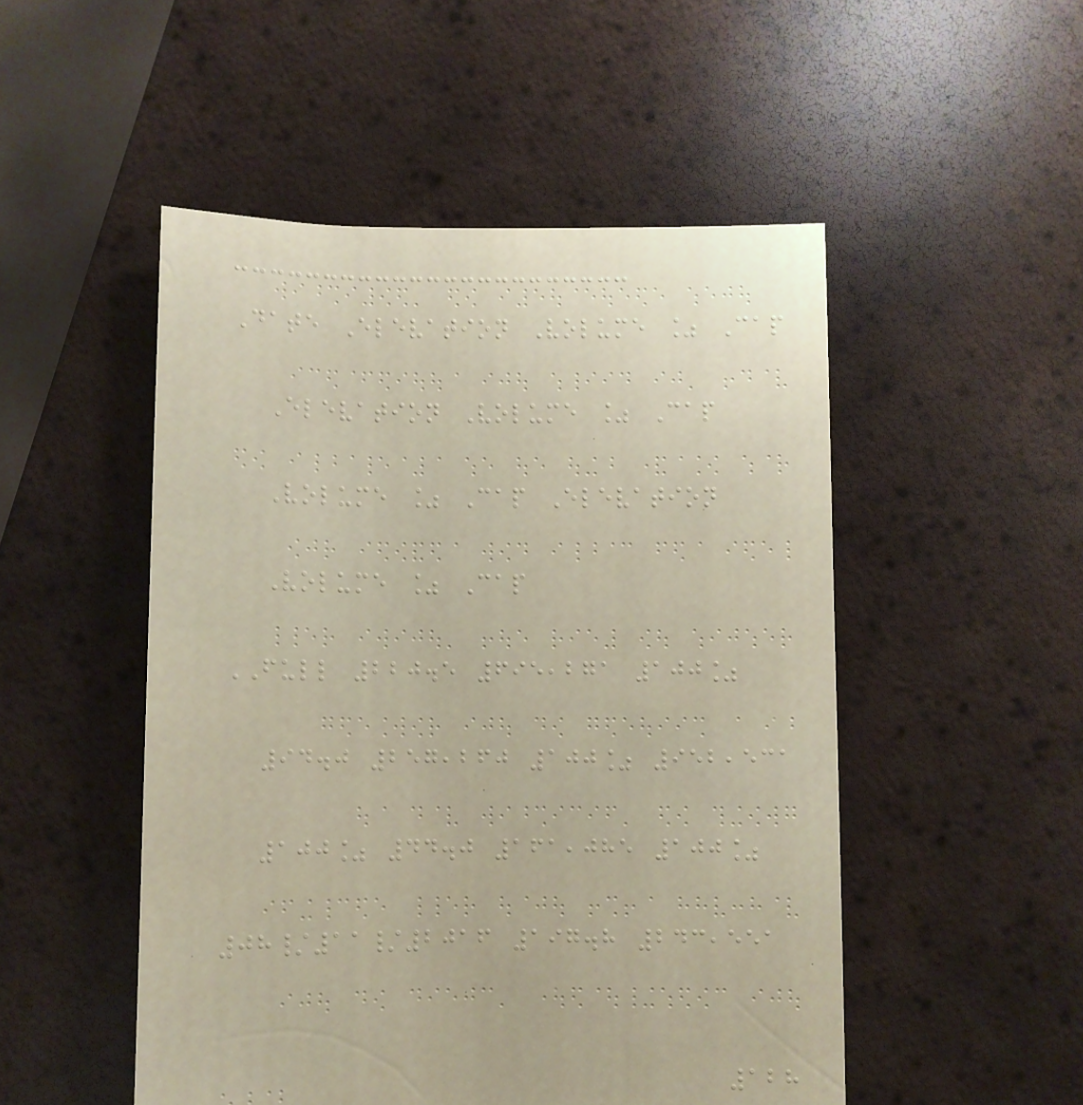Date Elevation Volume % Cap
Elevation Volume % Cap
Volume % Cap Elevation
Volume % Cap
FULL 220.5 695,271 100%
94.0 257,260 100% 952,531
100% 44.0 161,085 100%
08/11/2016 197.8 243,551
128
